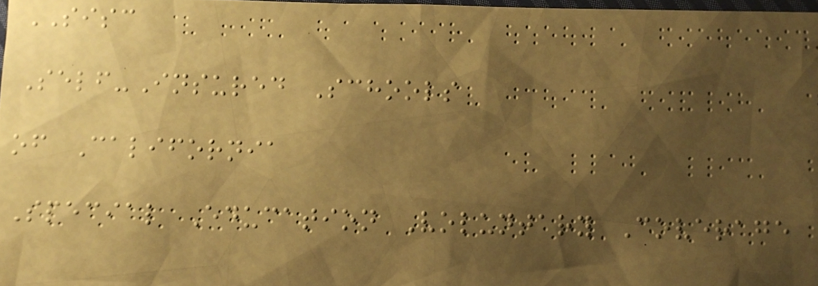SISC
Self-Insured Schools
of California
Special Education Voluntary Coverage
